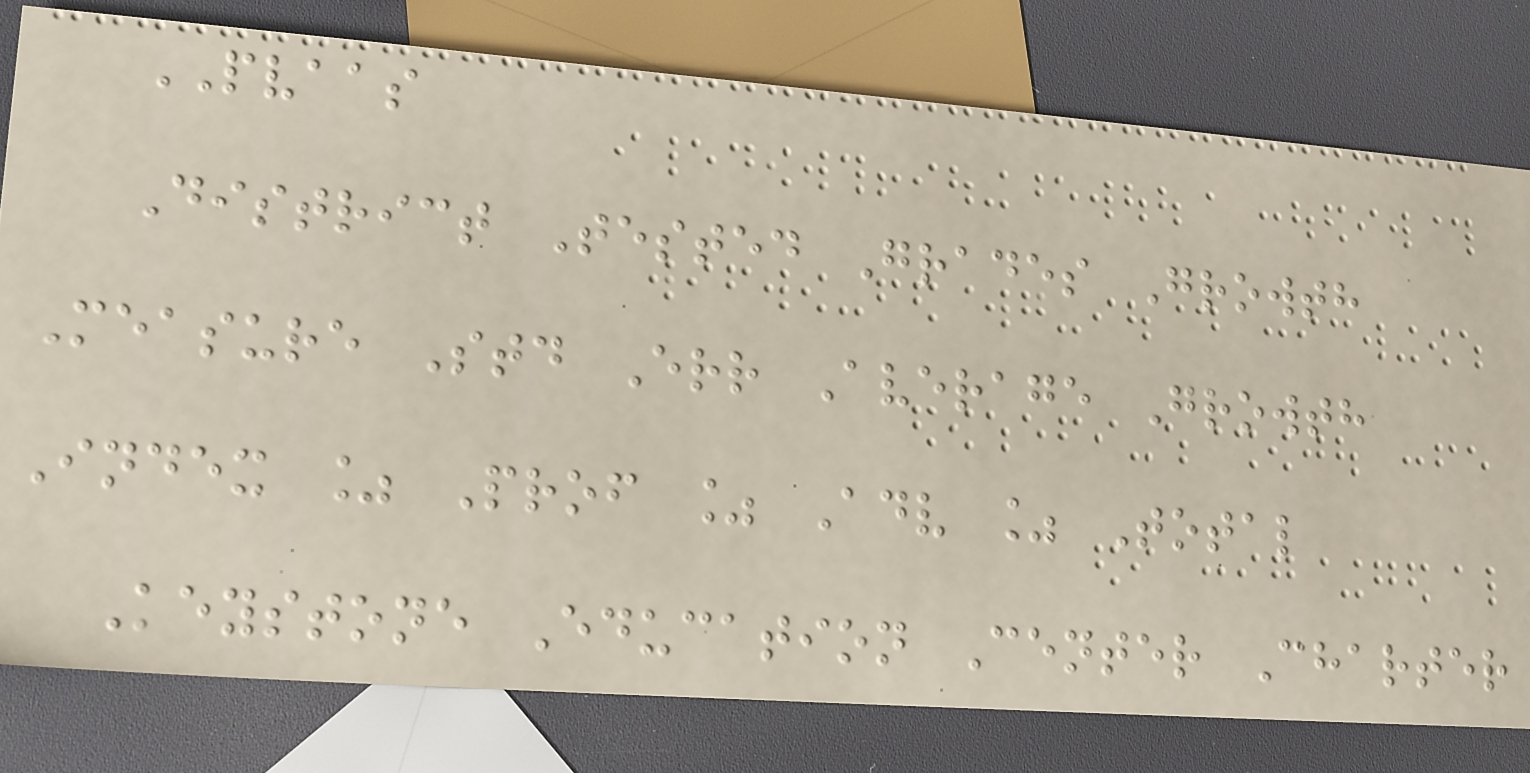PVAAS
District Tested Grades Growth
Measure Std Err Average Growth
Index % Prof % Adv % Total
Keystone Education Center Charter
